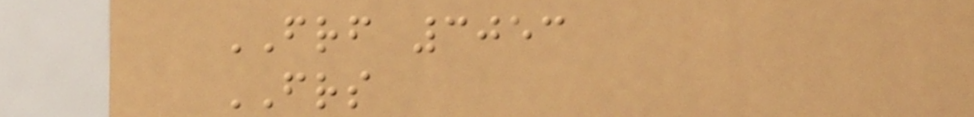FRF 3053
FRS
